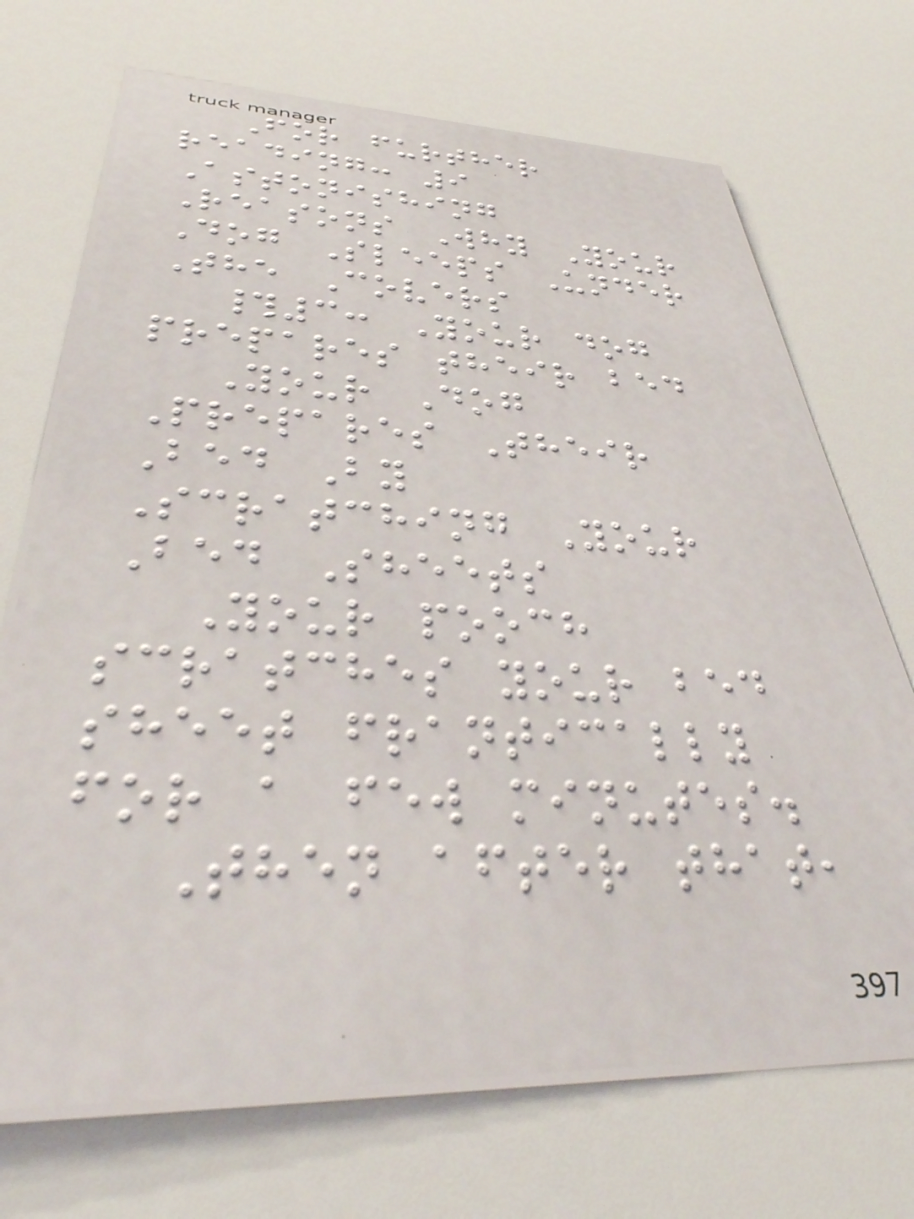For further
reading: 9
Astonishing
Reasons Why Your
Dog Sleeps Under
The Covers
#3: Your dog
prepares their bed
Your Dog
Prepares Their
Bed By
Scratching Your
Bed Sheets
Your pooch
scratches your bed
sheet frantically
for a few minutes.
Then after that,
